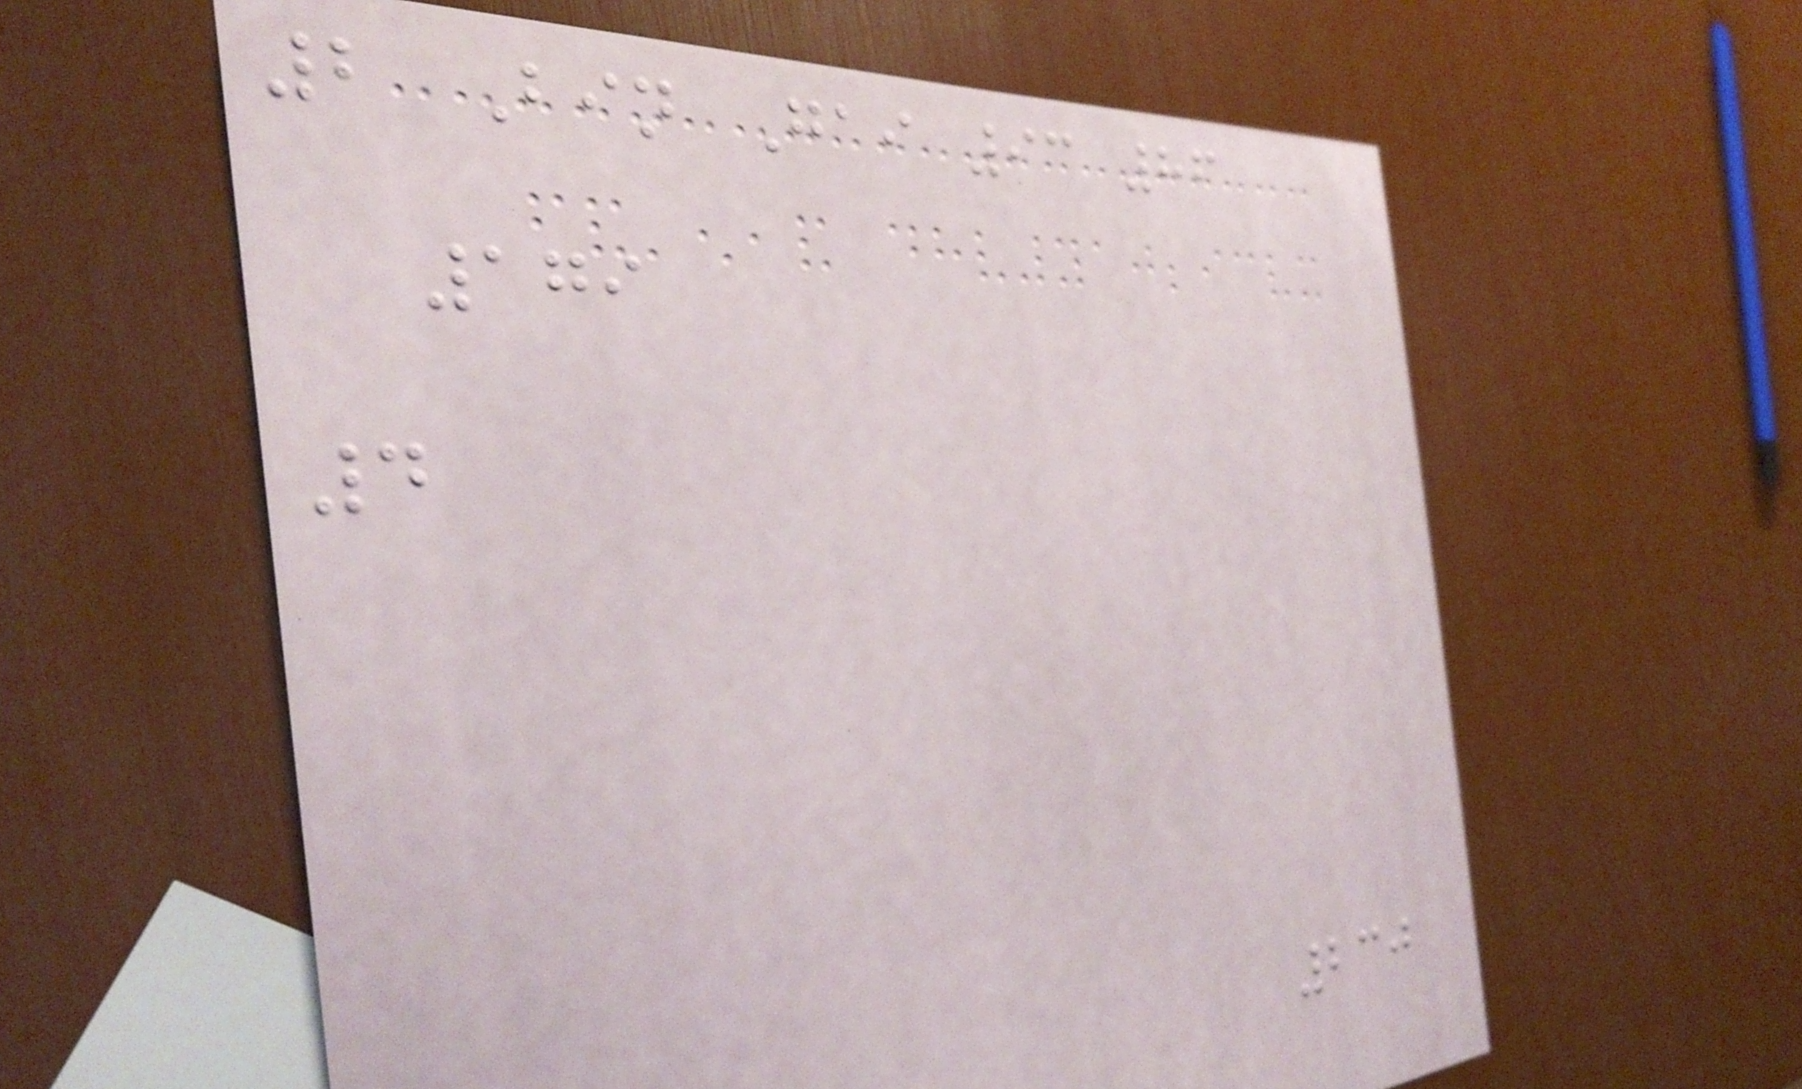2 Bin Gai 93 86
179
4
230
